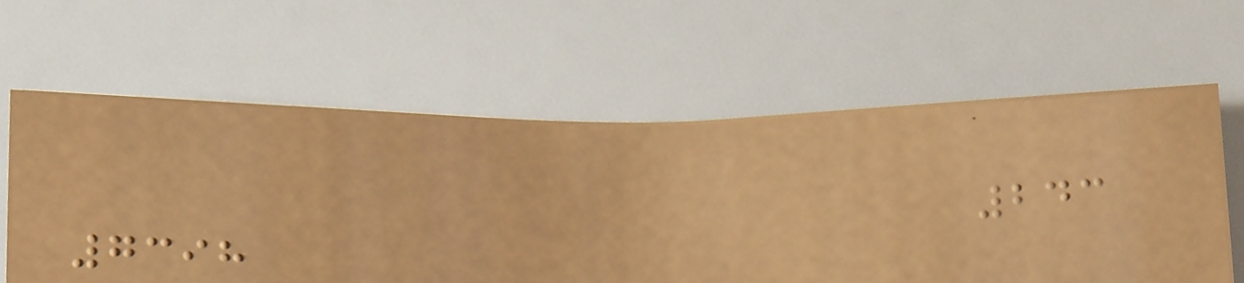243
7398
